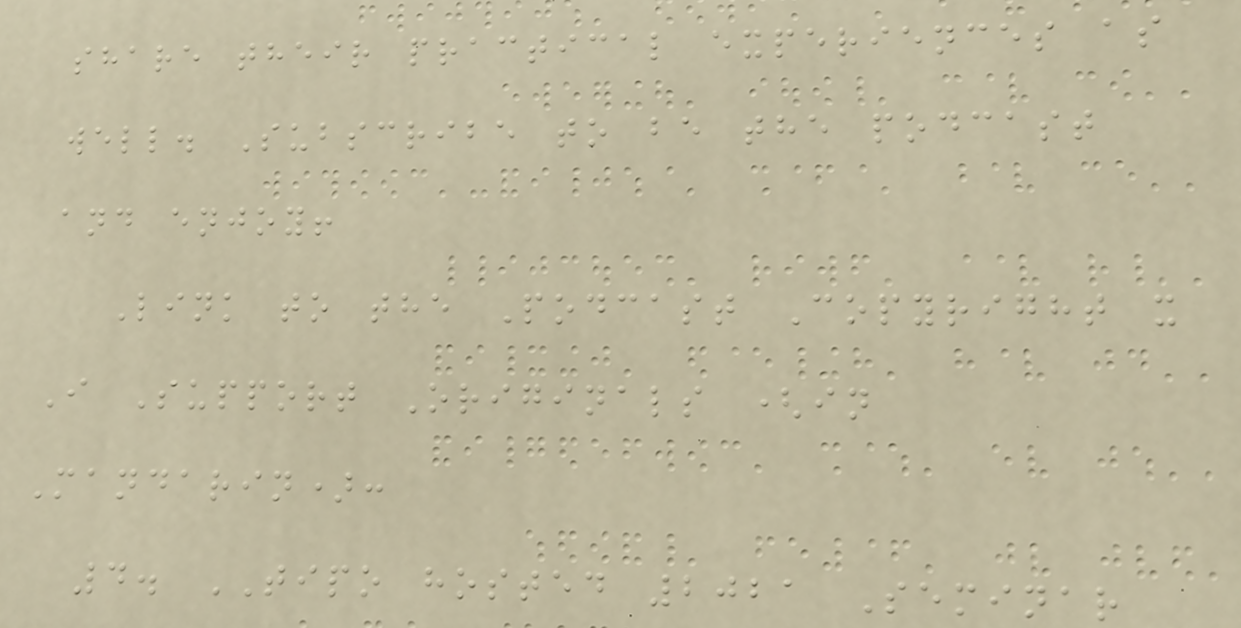share their practical experiences as
well. Subscribe to be the podcast
and enjoy!
Link to the Podcast Copyright x
I Support Originals (in
Mandarin):
4. TIPO hosted 2021 Seminar
